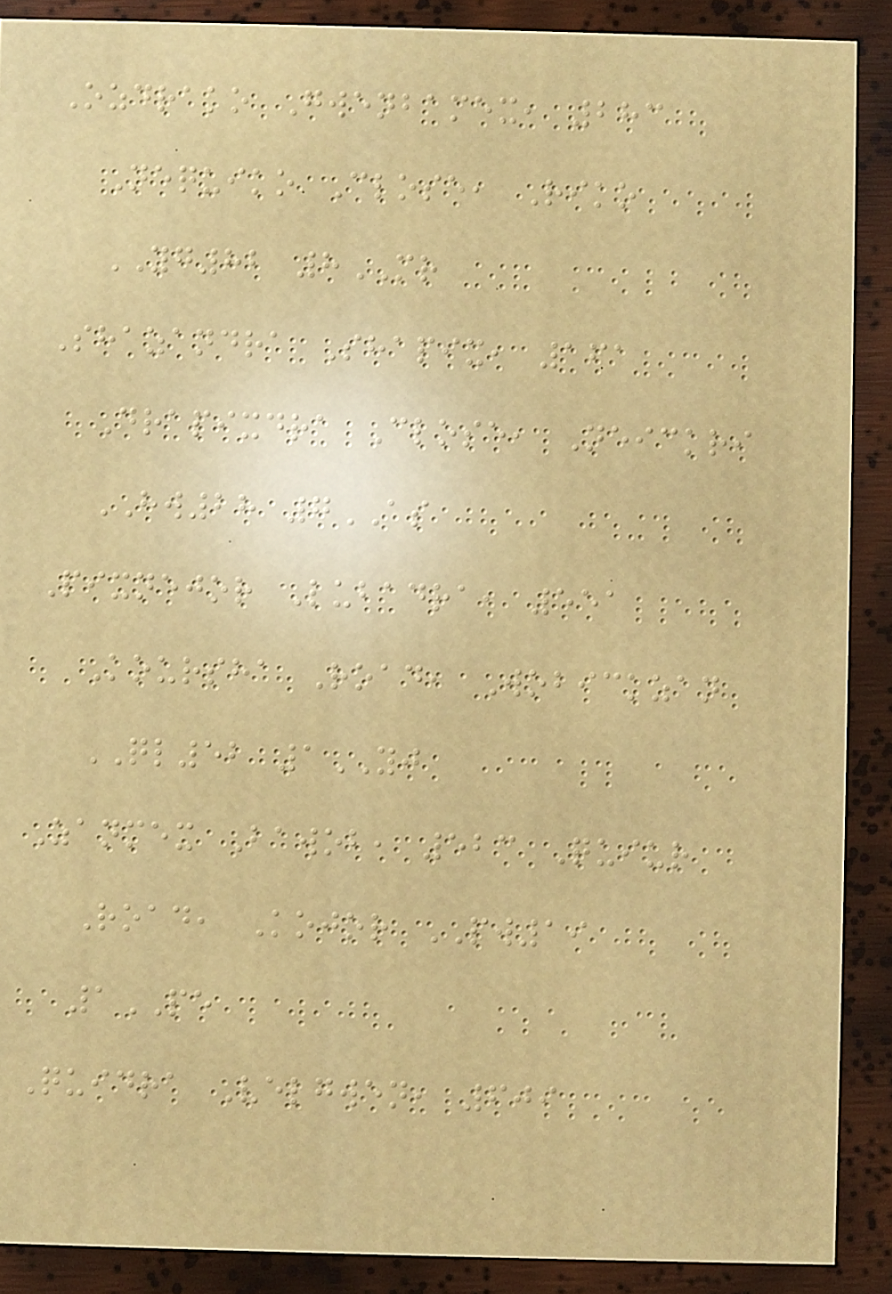Ozdrako Gwenbamex, 283
Nequiko Close, Riko
YG82 8MR
Shazandra Shapix, 161
Drapixdra Close, Neickri
HW28 7AS
Pixnejor Lubadra, 551
Koursha Road, Wobickzan
QL52 1YJ
Zanmex Bawob, 523 Quiur
Road, Kojor PW19
1PE
Quidra Velgwen, 609
